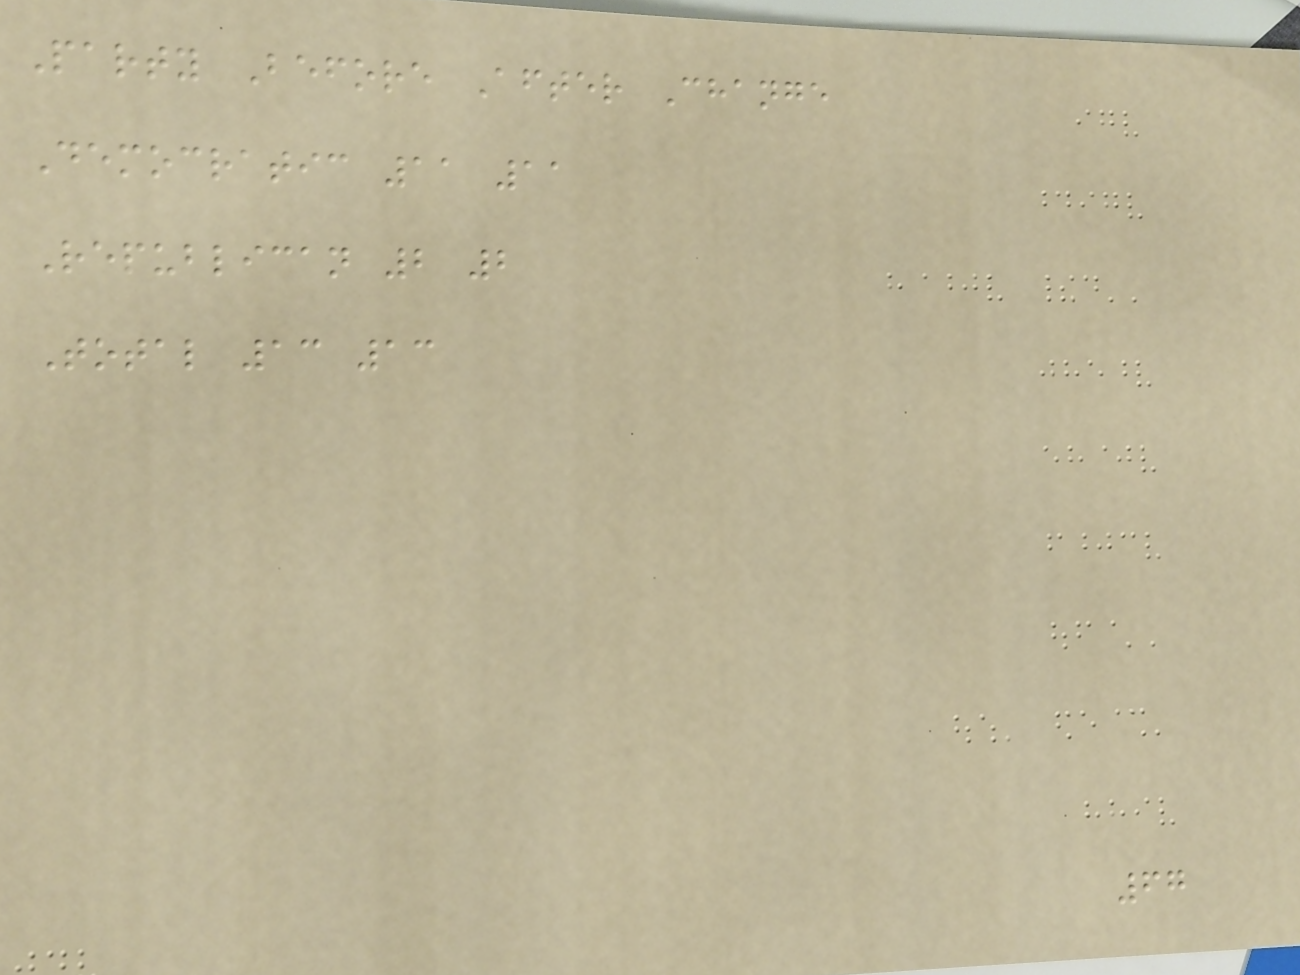Party Before After Change
Democratic 11 11
Republican 2 2
Total 13 13
67
